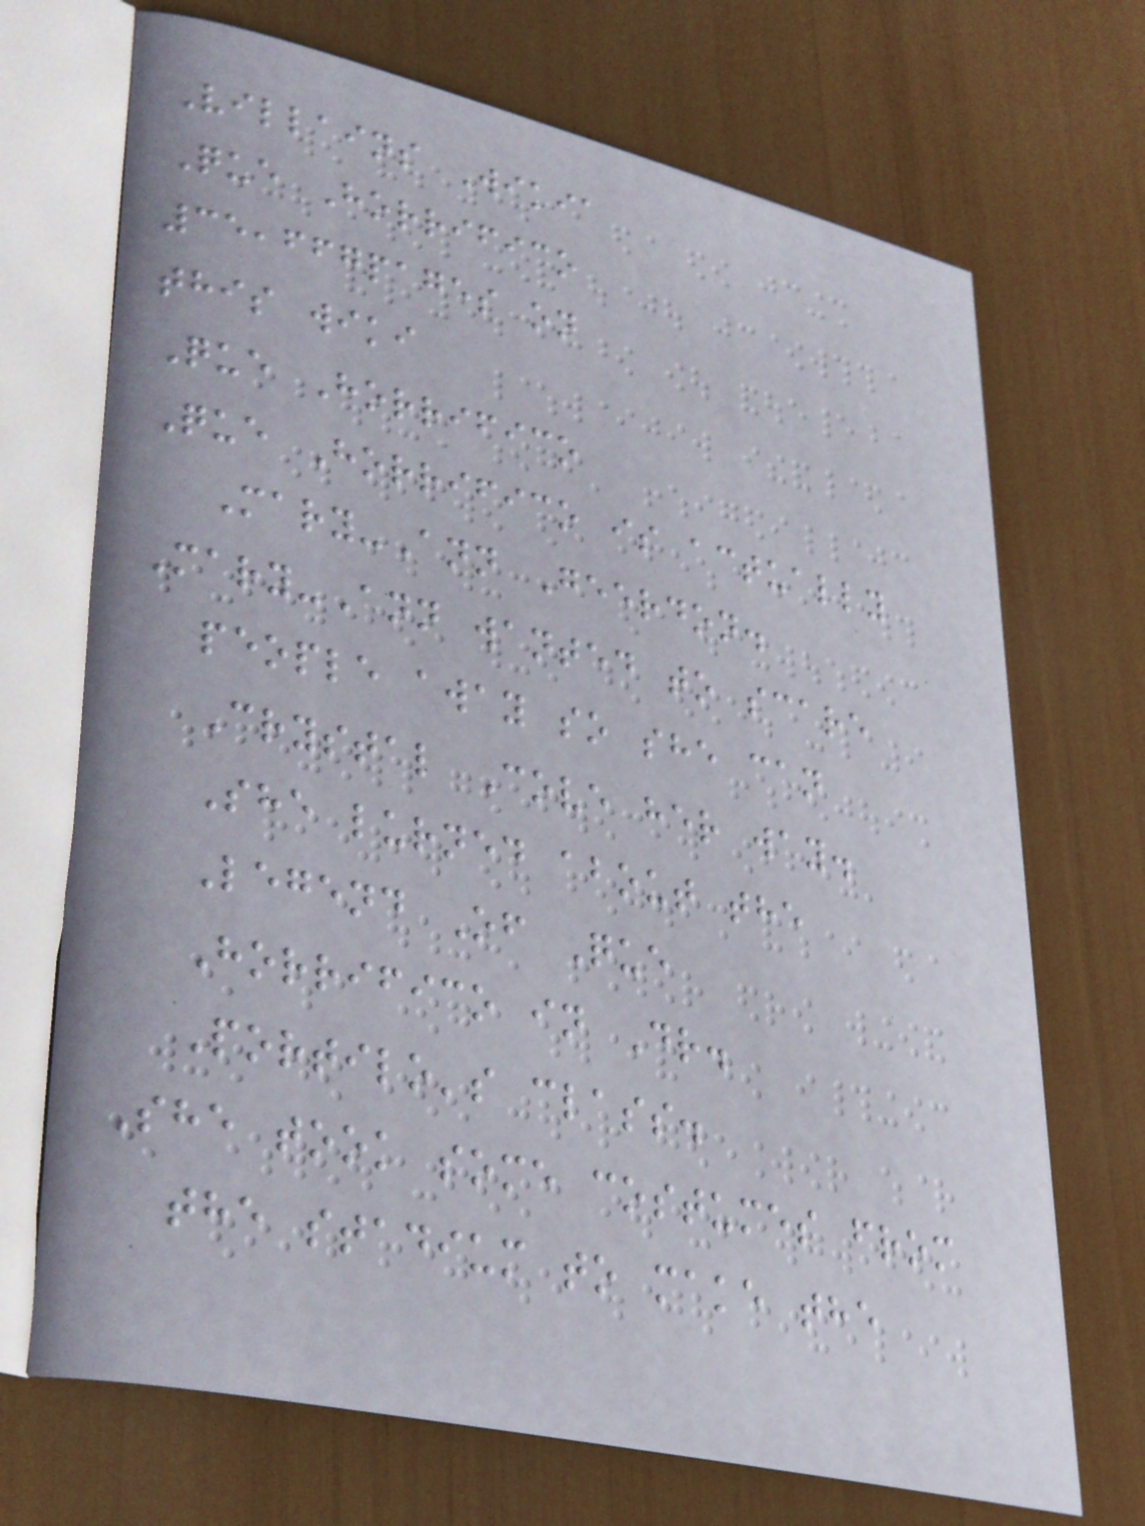Villains Wikia
Que Horrifico
35,667pages on
this wiki
Que Horrifico
Que Horrifico is actually
Mary-Ann Geerdon.
Mary-Ann wanted to scare
people away so she can
Crystal Cove her way.
She lurned about the
Legend Of Que
Horrifico in Dr.
Portilo's class.
She took some costumes from
the stadium to make the
